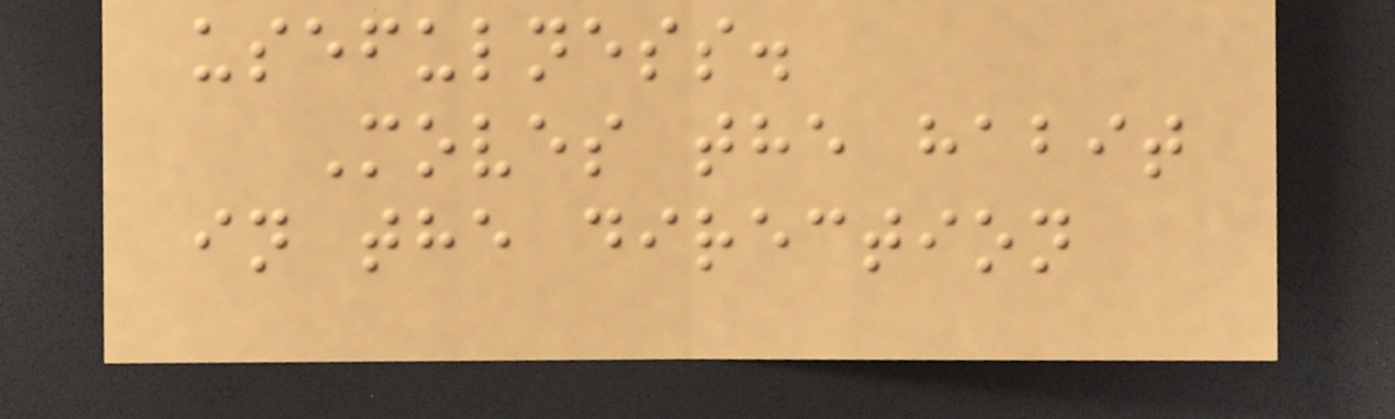usefulness.
Moves the habit
in the direction
